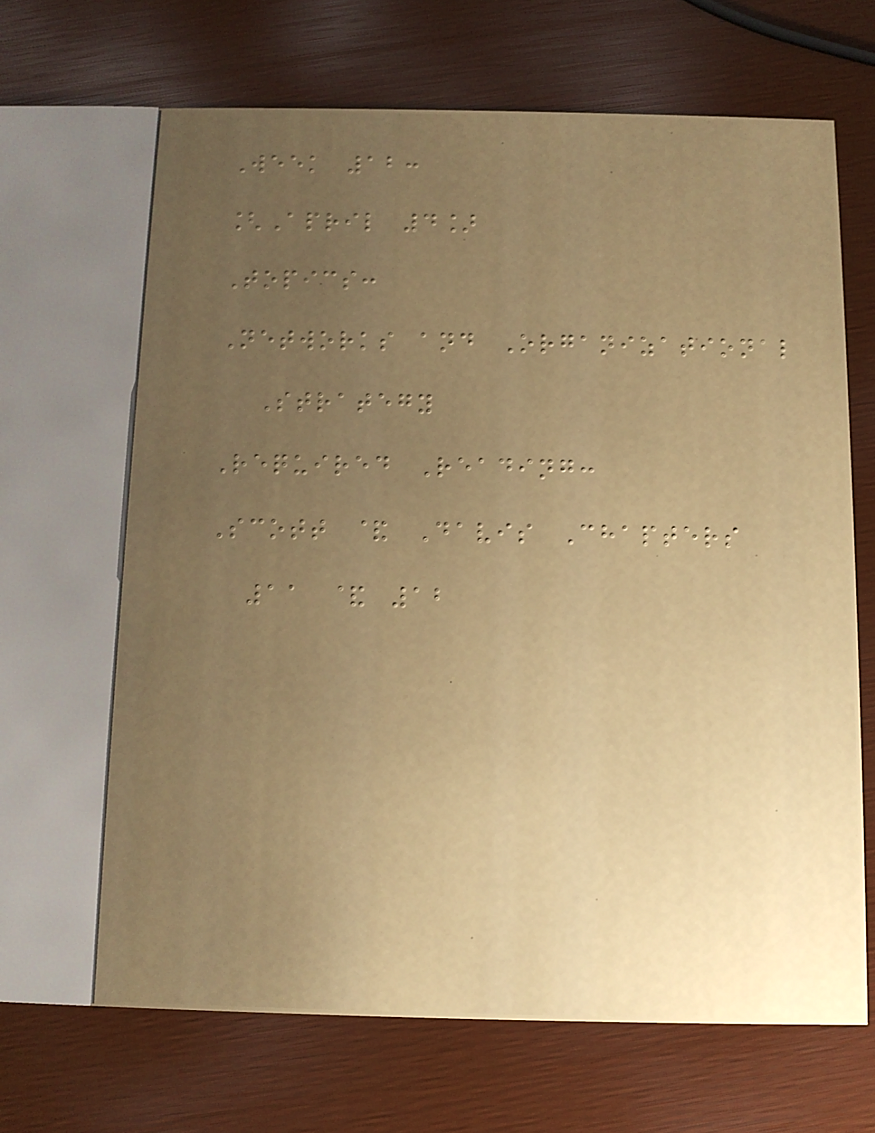Week 12:
[April 4]
Topics:
Networks and Organizational
Strategy
Required Reading:
Scott & Davis Chapters
11 & 12
